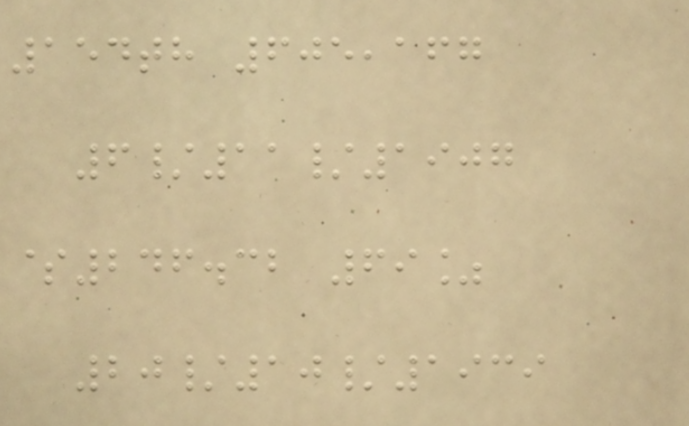154th 605,167
6/11/1907
$246.32 69%
20/10/1939
